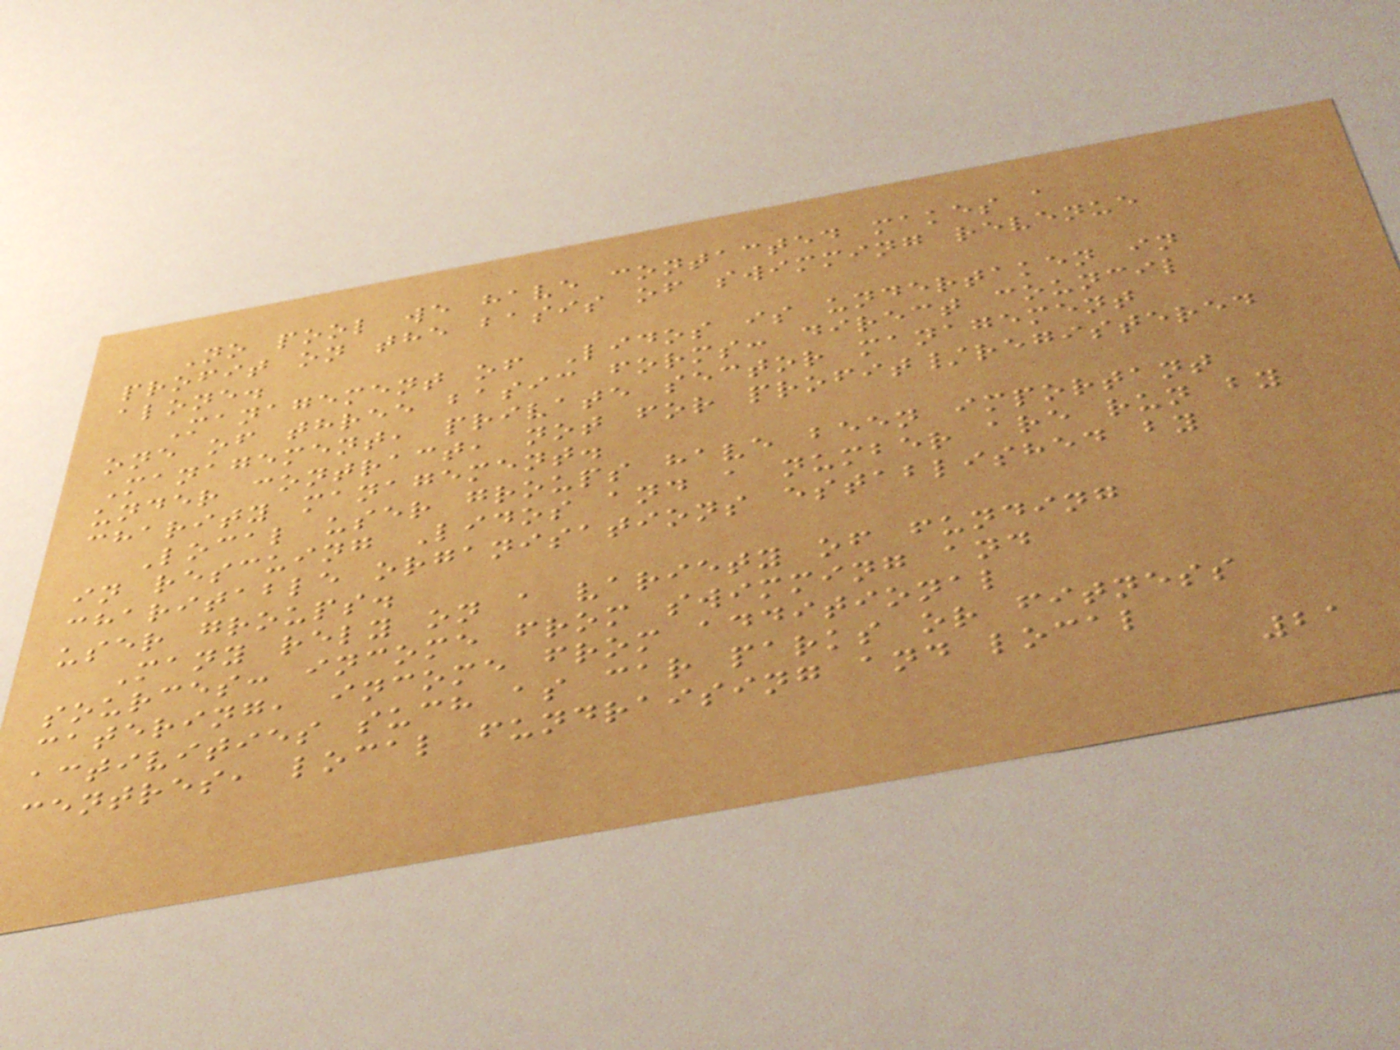No pool we have contacted makes a
profit on the basis of swimming revenue
alone.
Management of Lidos is undertaken in
one of three basic forms: direct council
Management, private sector management
under contract, not for profit/registered
charity management.
Local user groups have been important
in rescuing Lidos and a number are run by
charitable organisations established by
user groups.
Many rely on a variety of funding
sources: income from swimming and
catering, income from additional
activities such as car parks or fitness
centres, local fundraising and local
21
